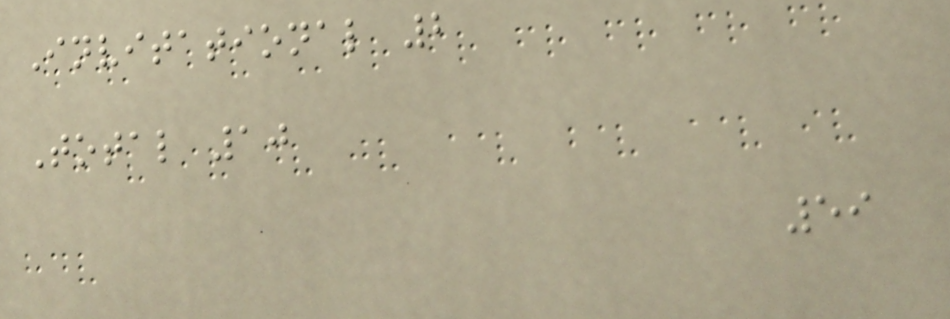Invitational 2
Total 10
59
